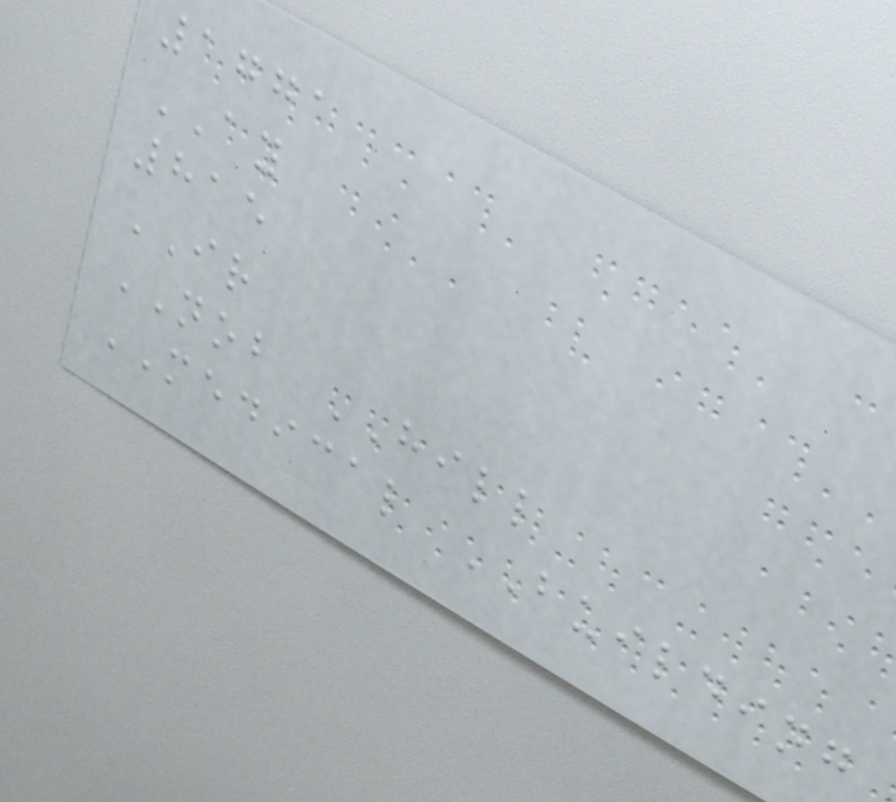1771
AY
815
IR
NOB HILL
MEDICAL BUILDING
